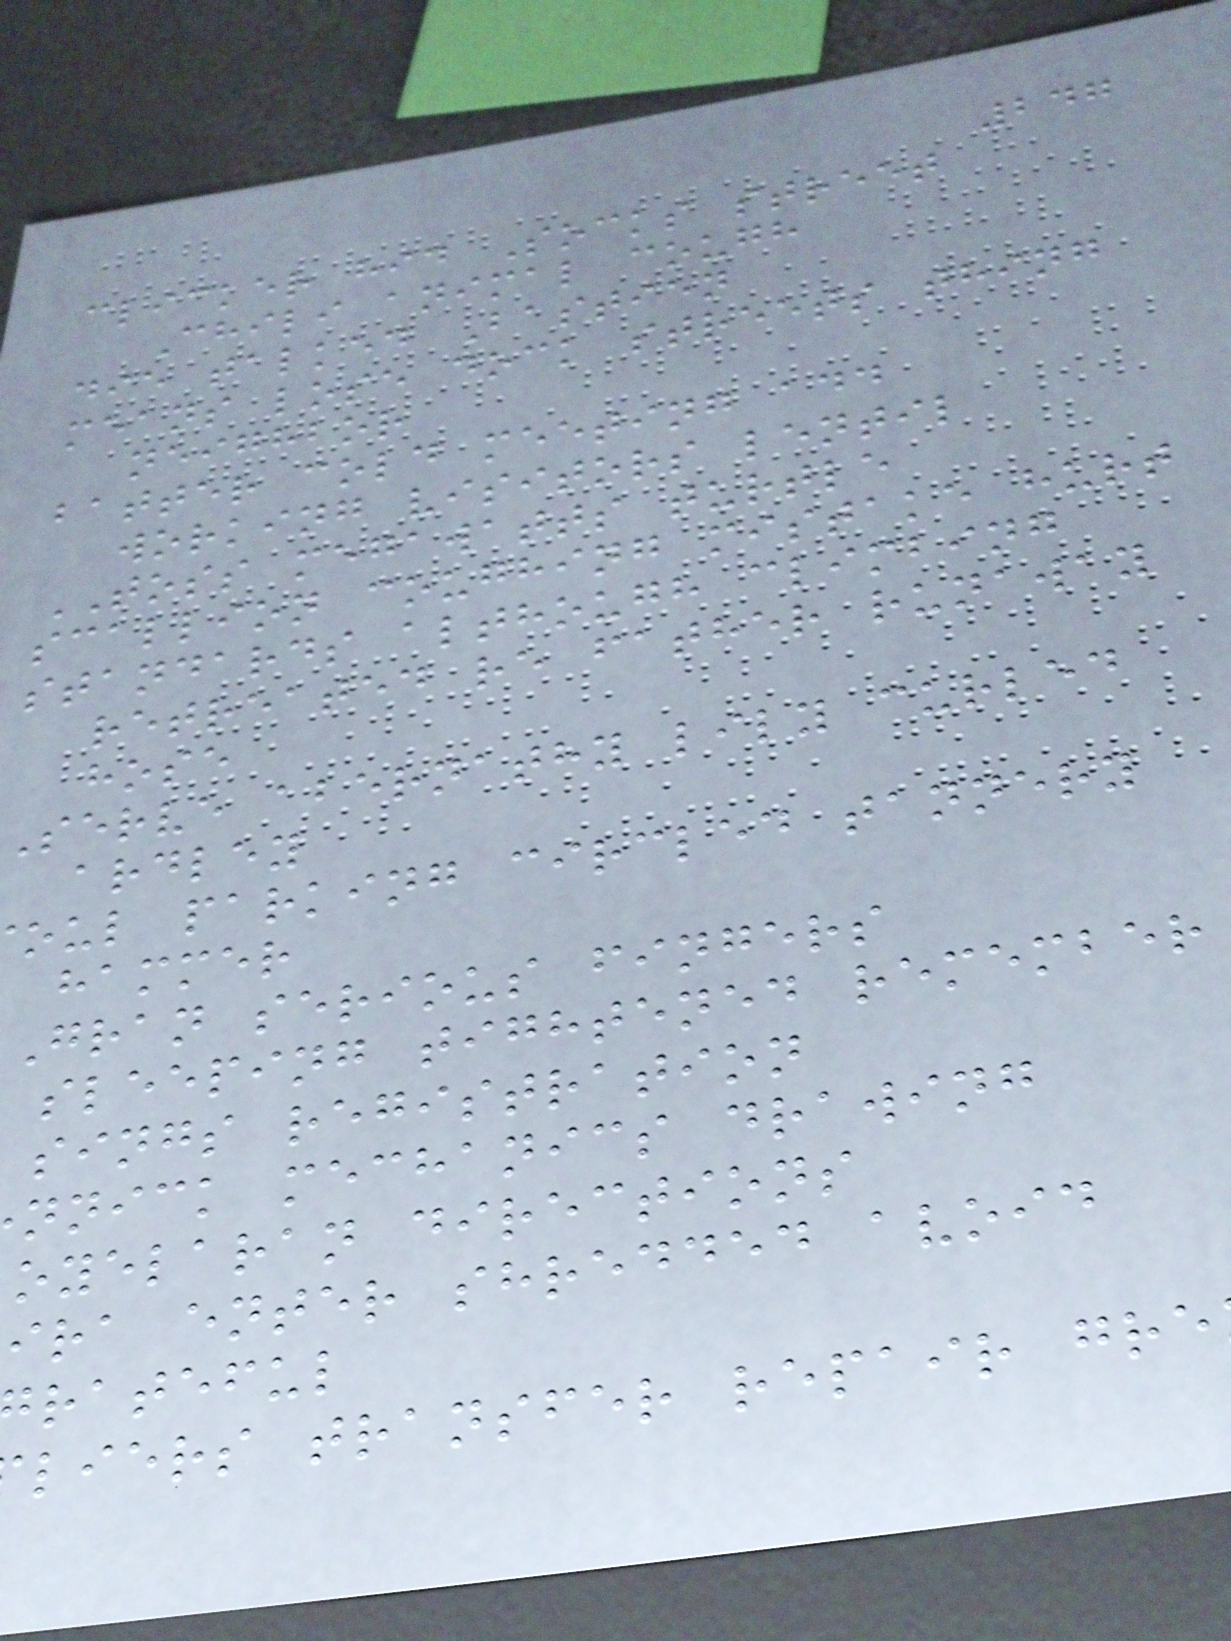247
clicker hid Socks street
Chili animal cough
die talked Bastien
means lose dock streets thing
neighbor
batter cold meeting add
working visitors lentil
TOSS megawatts turtle
scallion coughing mistake hurt
standards although climbing
retreated re father runaway
hose
serve abernathy lily curled
ardley
oul parking circled tannery
hammer
gran serious fingers
sleeping tightened remember
sings registration
nnick mechanics drawing
oyelaran directions
ira enter shredded avoid
rateful
liers transfer repair gre
